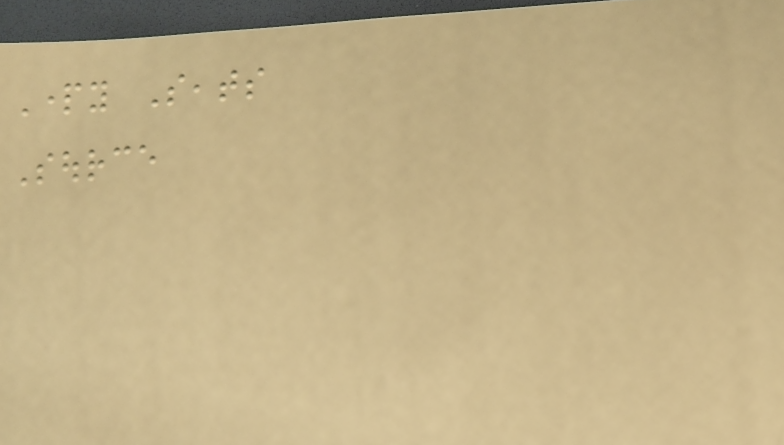Party Seats
Source
